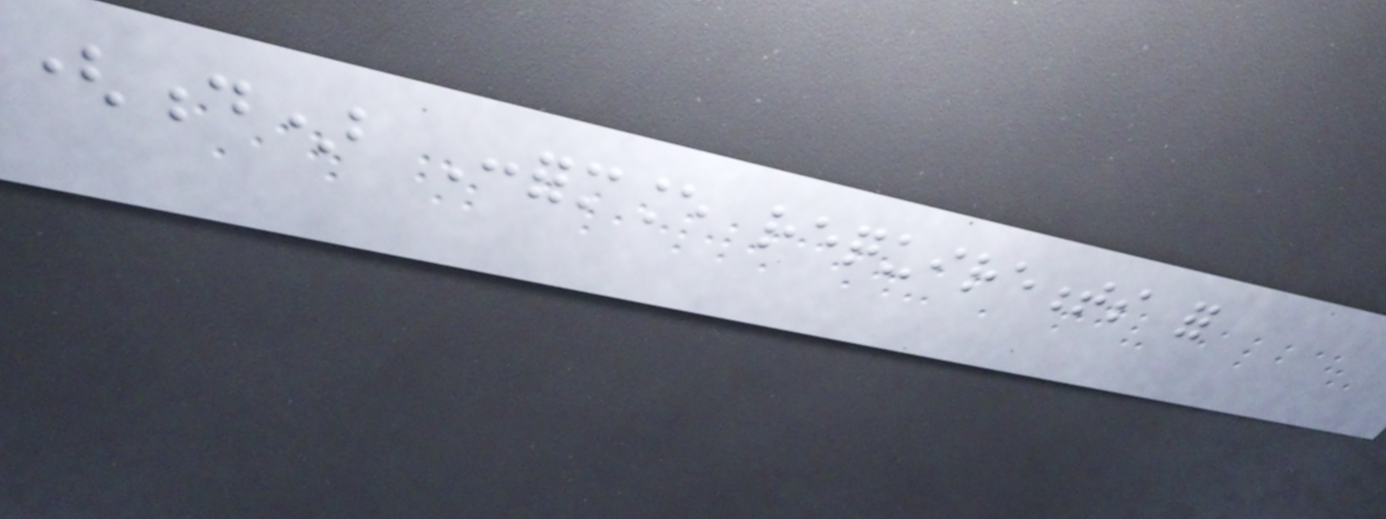(d) Conformance requirements for
